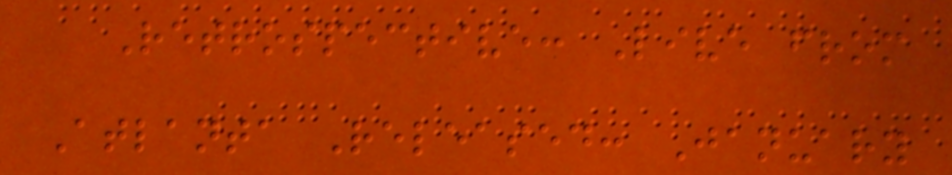Retrospective: Live from
Atlanta Released: January
